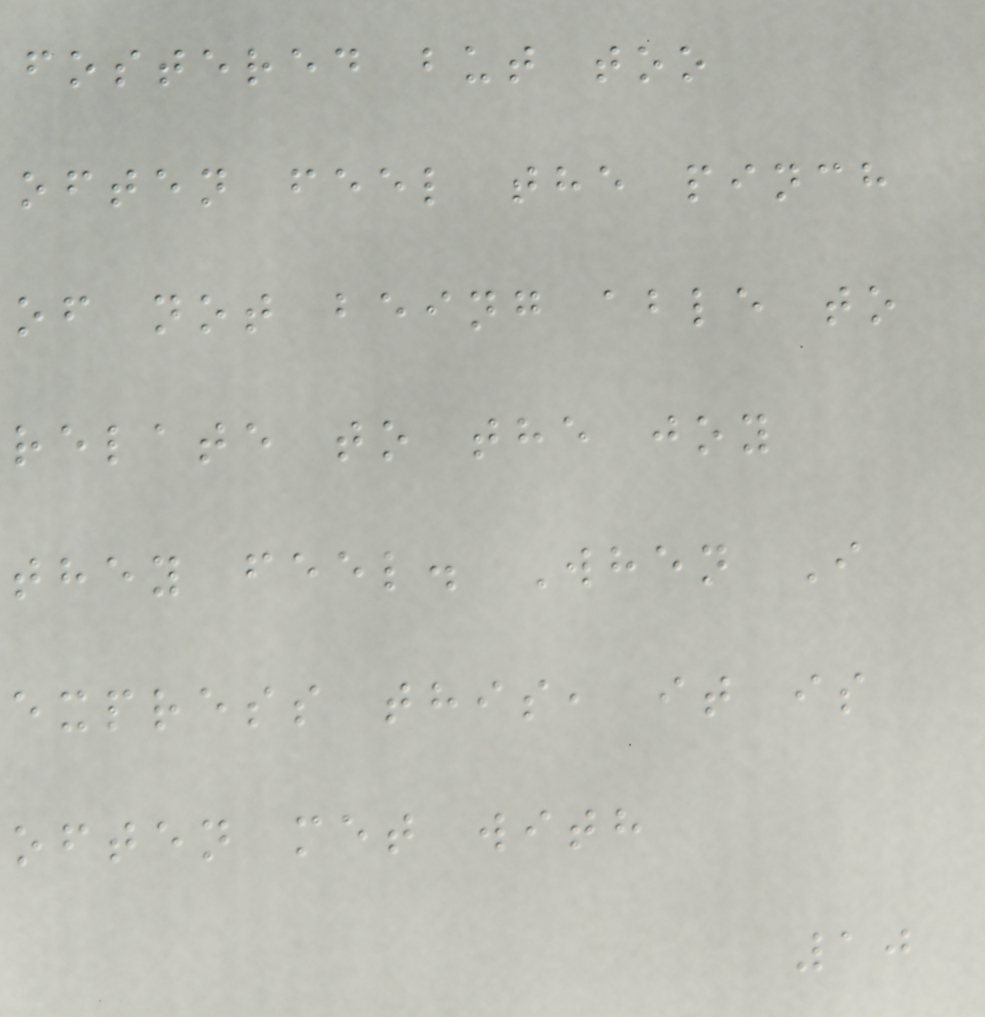fostered but too
often feel the pinch
of not being able to
relate to the joy
they feel. When I
express this, it is
often met with
10
